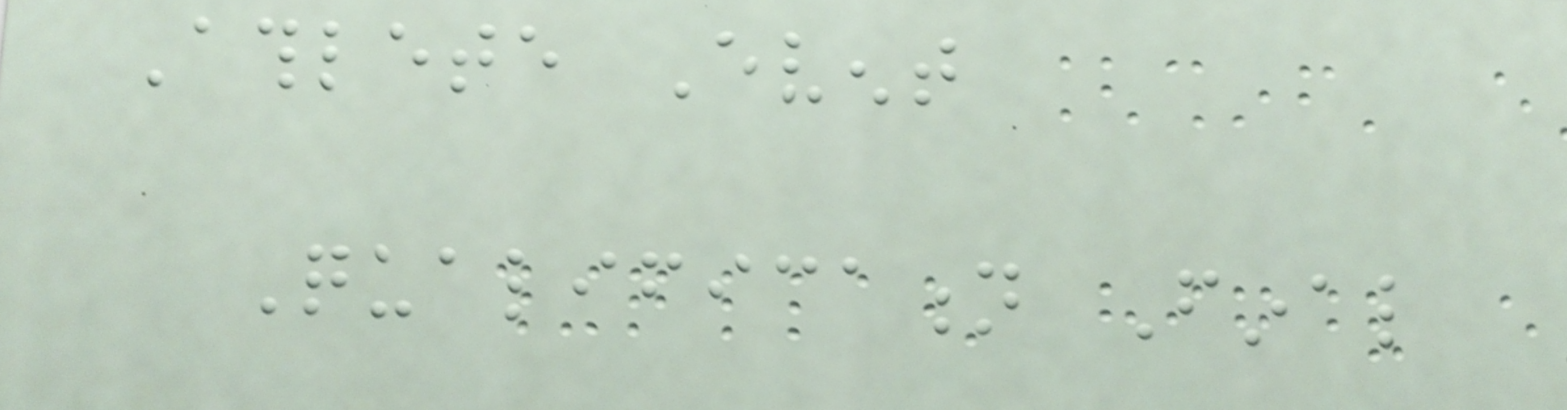Athlete Event
Qualification Final
